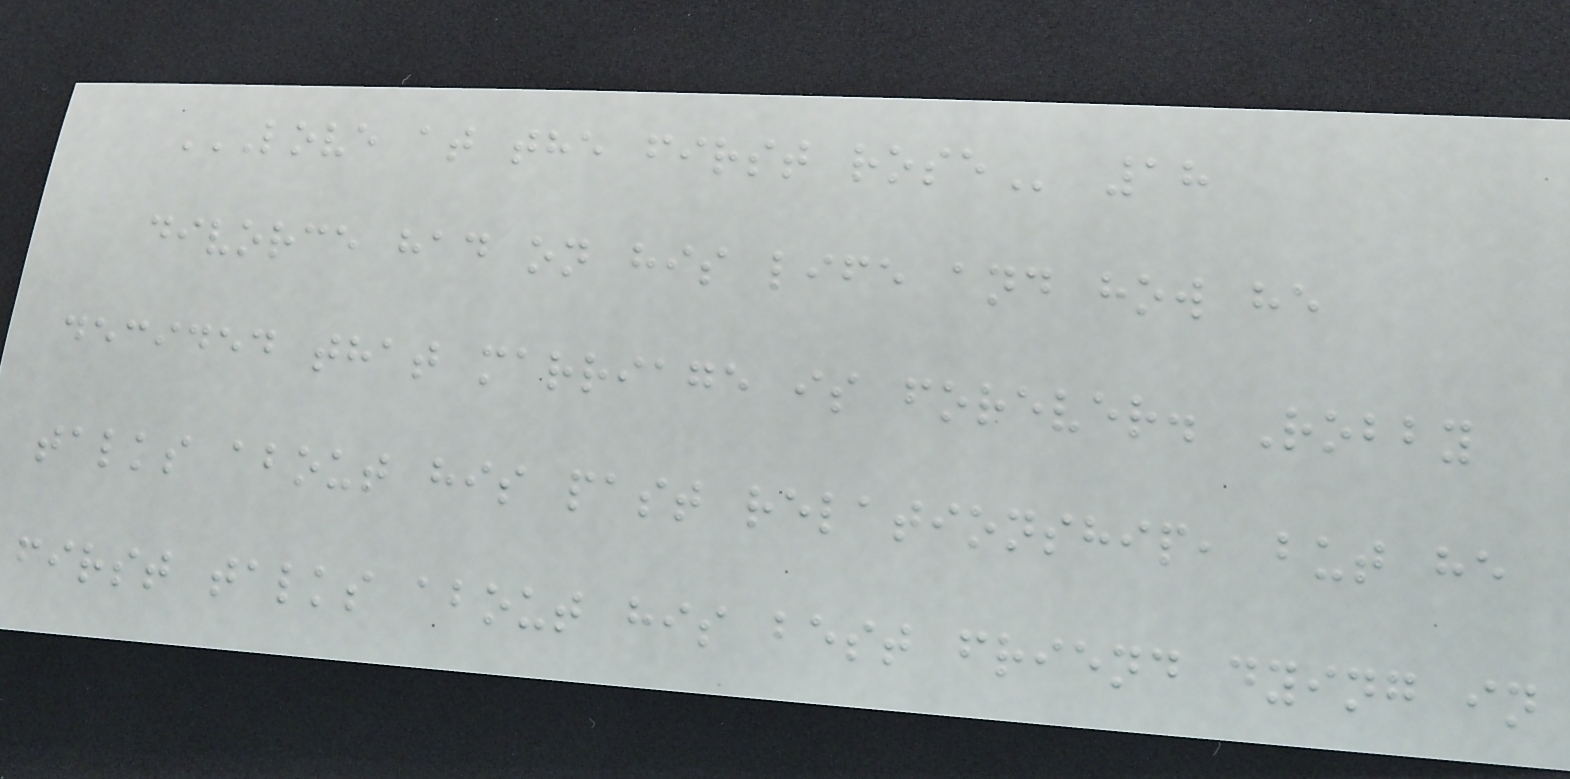LOVE AT THE FIRST ROSE 18
divorce had on his life and how he
decided that marriage is forever. Robby
talks about his past relationship, but he
first talks about his best friend dying in
